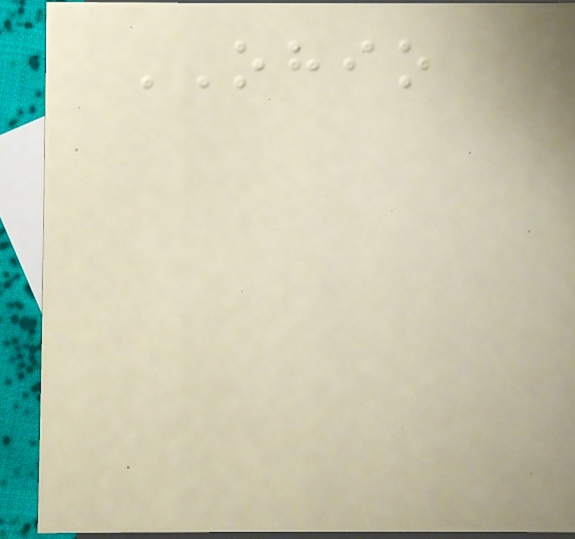OHIO
